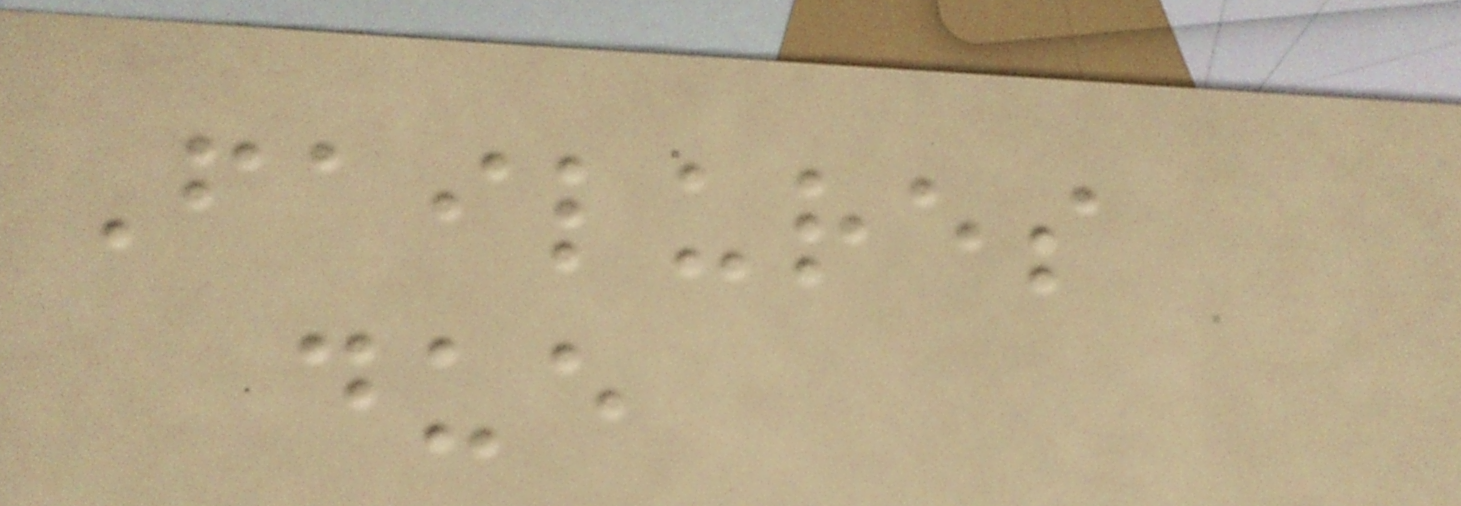Failures
due
